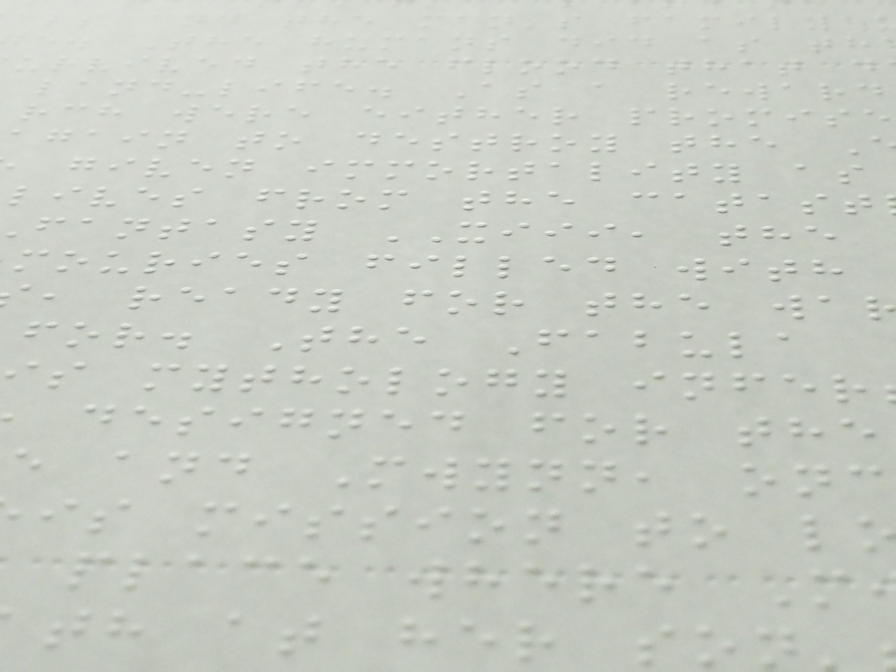als and the man's family
e. The humans did as th
urvived the flood that d
land-life. As a reward
rch were either promise
again to destroy the
given immortality as
lives from the catast
fantasy XIII, the
mouries filled with
, ready for the wa
for. The Fabula
s mythology infer
designed for the
e and Mwynn, onc
is mission to l
place where M
th at her so
